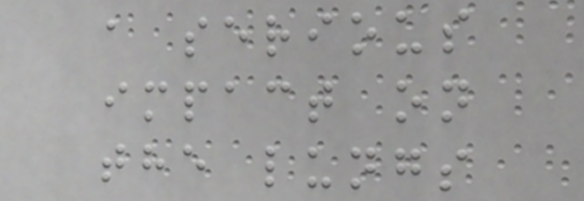a serious
impact on
the lungs
